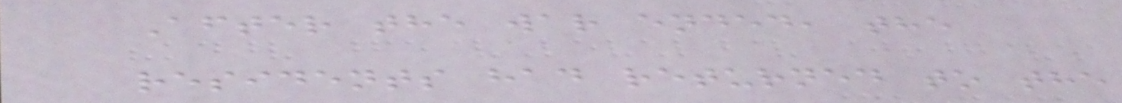After the war ended, the
residents had returned to the
